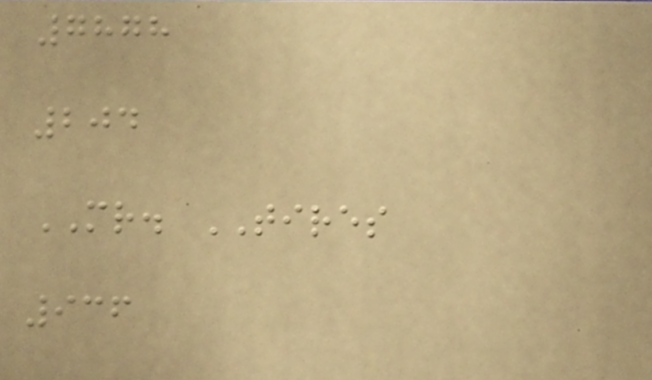7878
204
MR. TIRES
936
